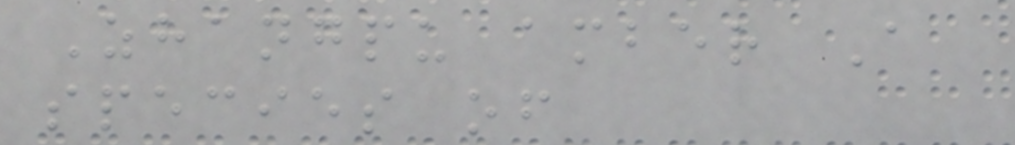Zhangpu amber A
species of
